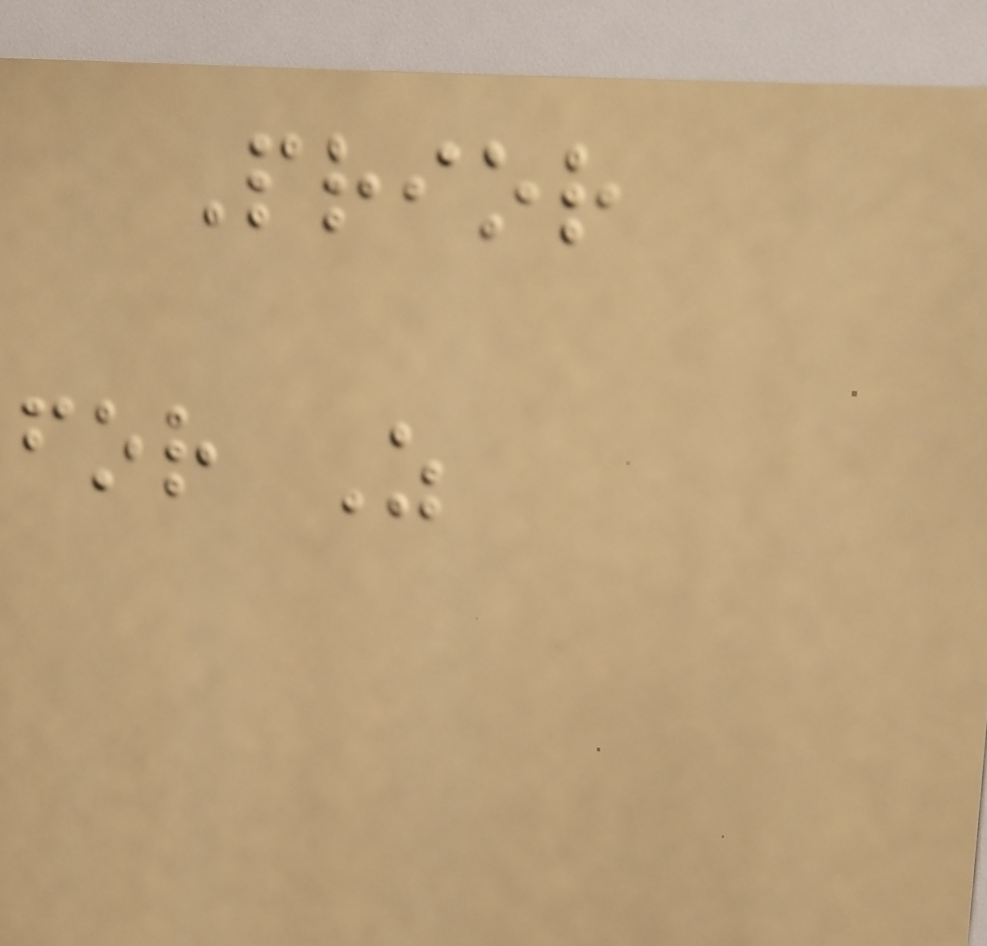Prior
for Z
